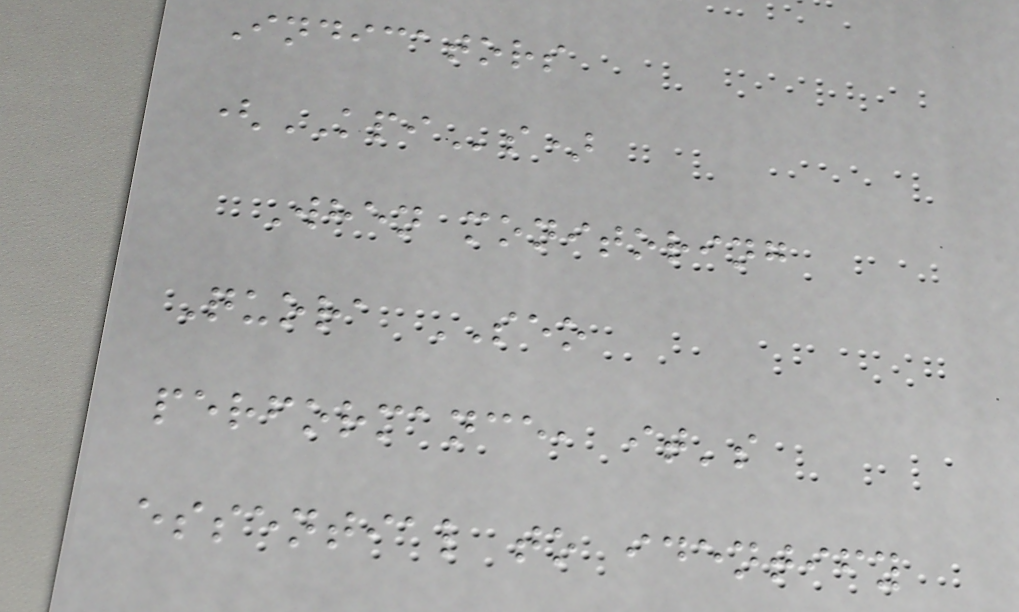Indicators
(KPIs)
When monitoring
Quora SEO
performance, it's
essential to identify
